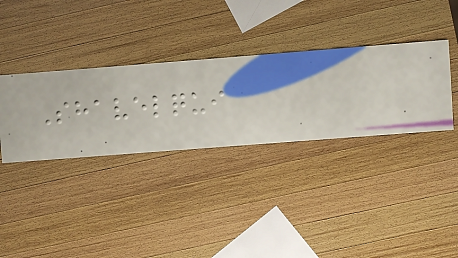Shavelqui
